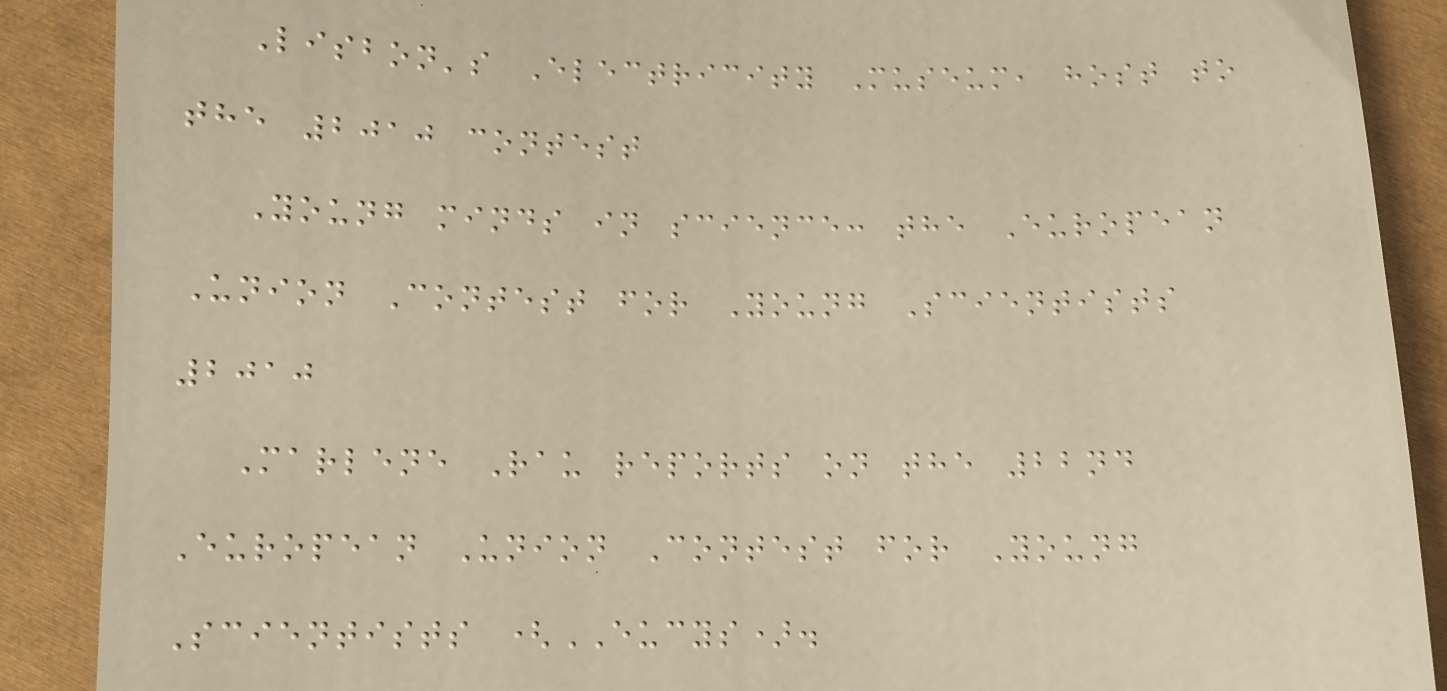Lisbon's Electricity Museum, host to
the 2010 contest
Young minds in science: the European
Union Contest for Young Scientists
2010
Marlene Rau reports on the 22nd
European Union Contest for Young
Scientists (EUCYS).
